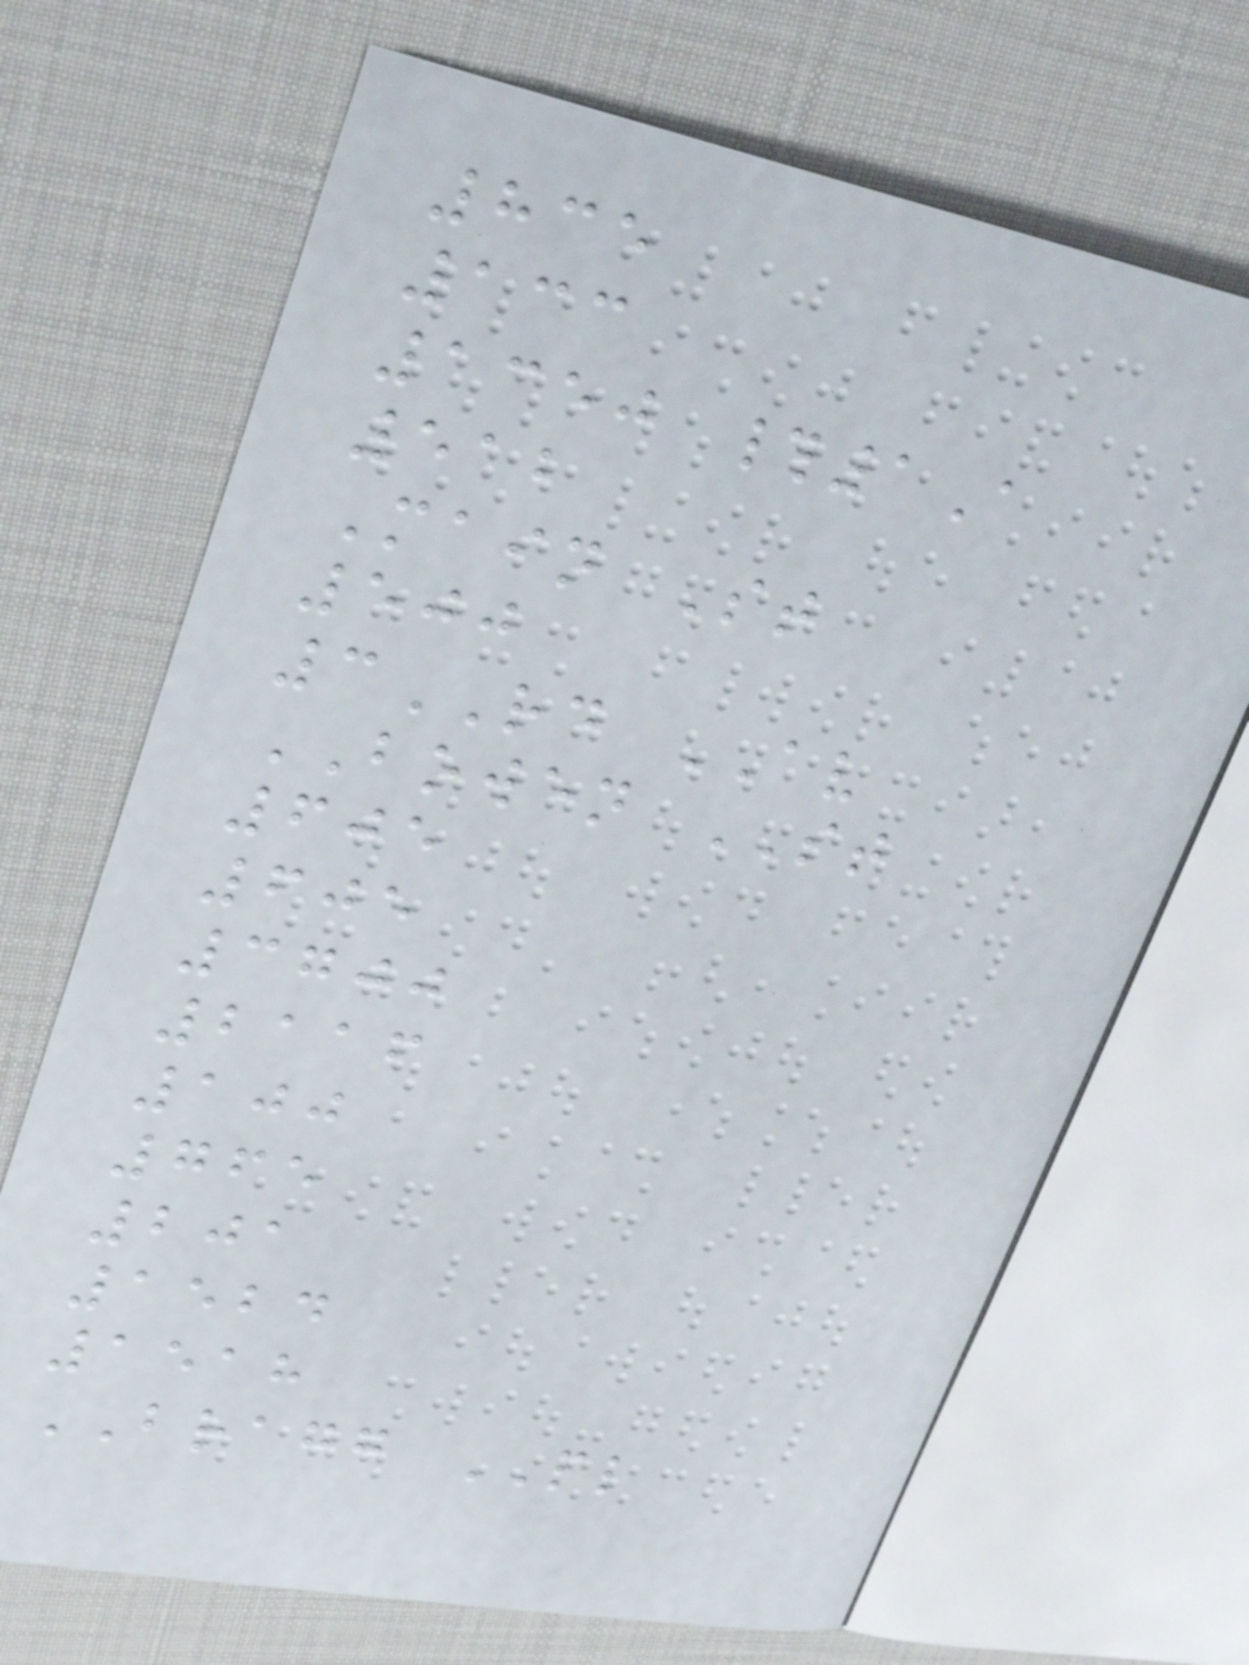835
133
1350 #1A
512
Main St
500
3RD AV
BOWEN ST
605
605
3700
2116
100
765
201
1524
1518
BRAGG PL
